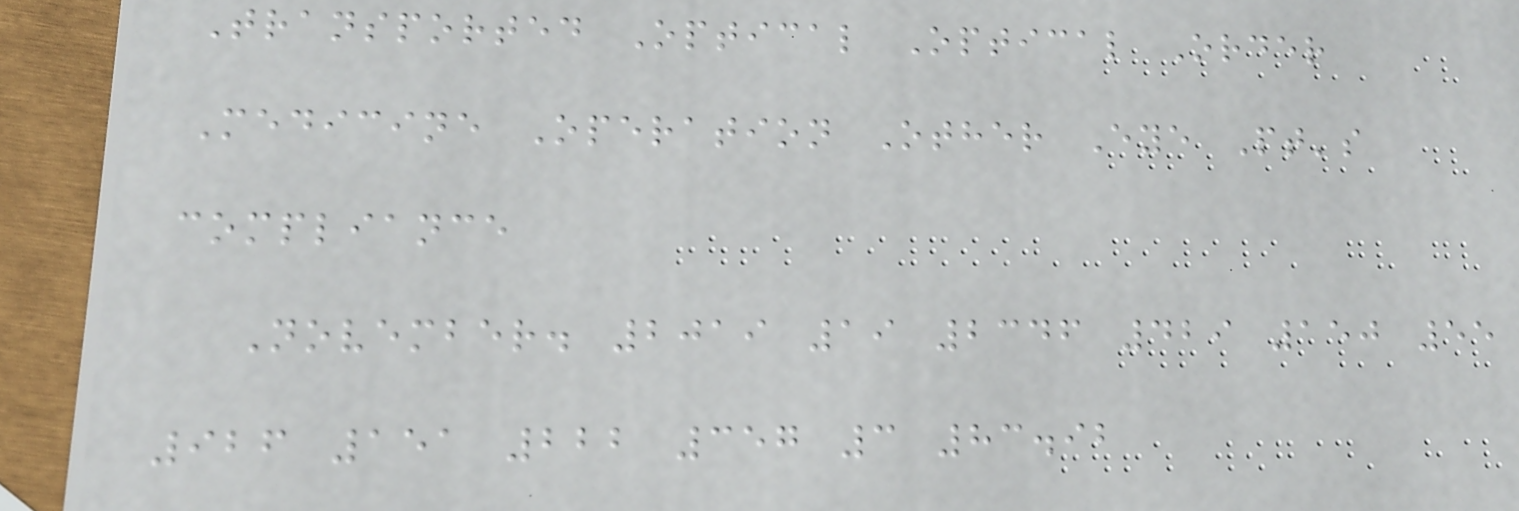Transported Optical Optical Order
Medicine Operation Other Eye Pt's
compliance
November. 2019 19 2346 429 150 55
926 151 222 357 3 83.92
